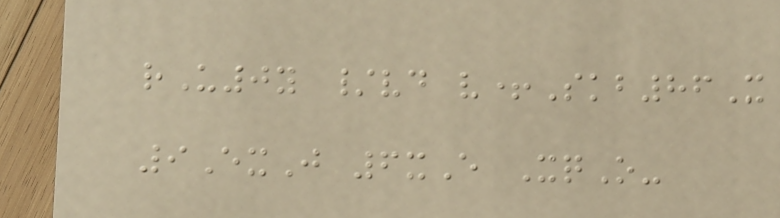rU0y /vd v+Skb86X
9ExJ 6xE XqO-
